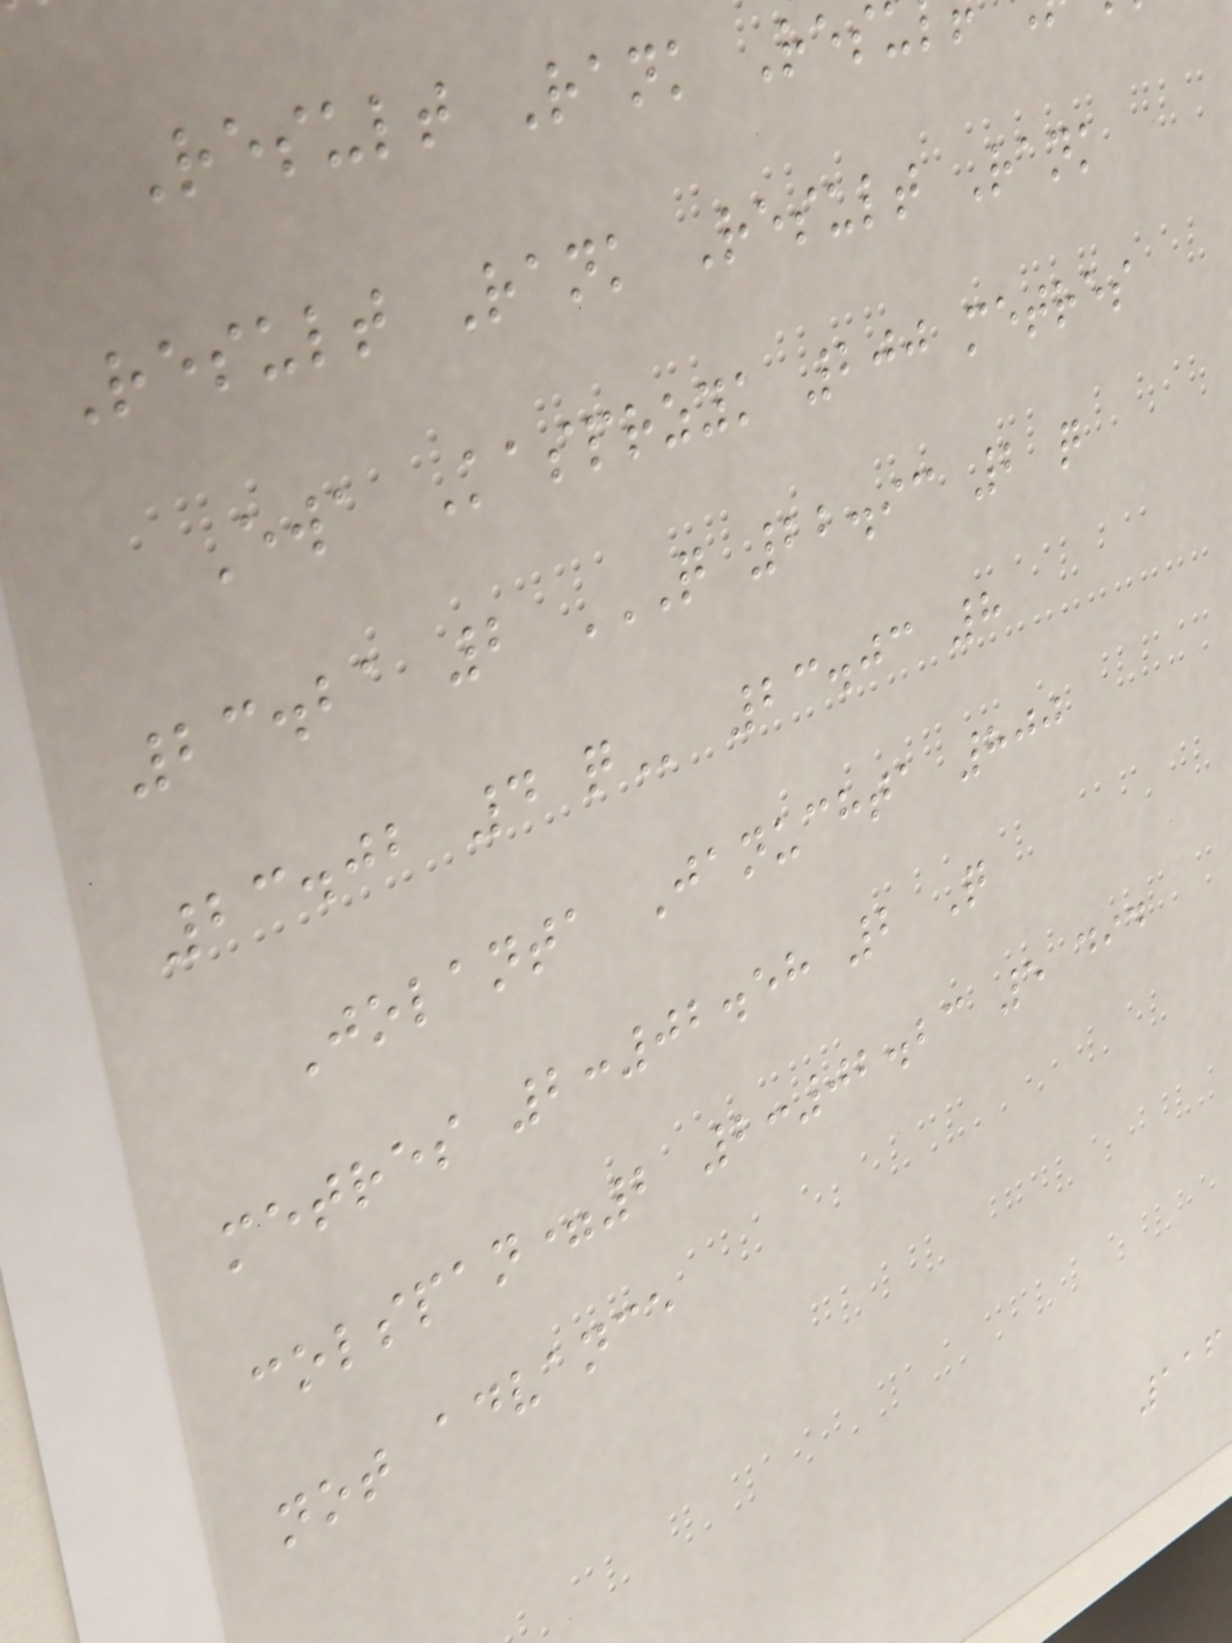Result Rank Res
Result Rank Result Rank
Ewa Kasprzyk 200 metres
23.21 2 Q 22.93 2 Q
23.02 4
Jolanta Januchta 800
metres 2:02.58 2 Q
colspan=2 2:02.23 5 did
not advance
116
